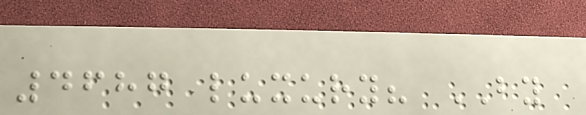4687 luxury? BY
